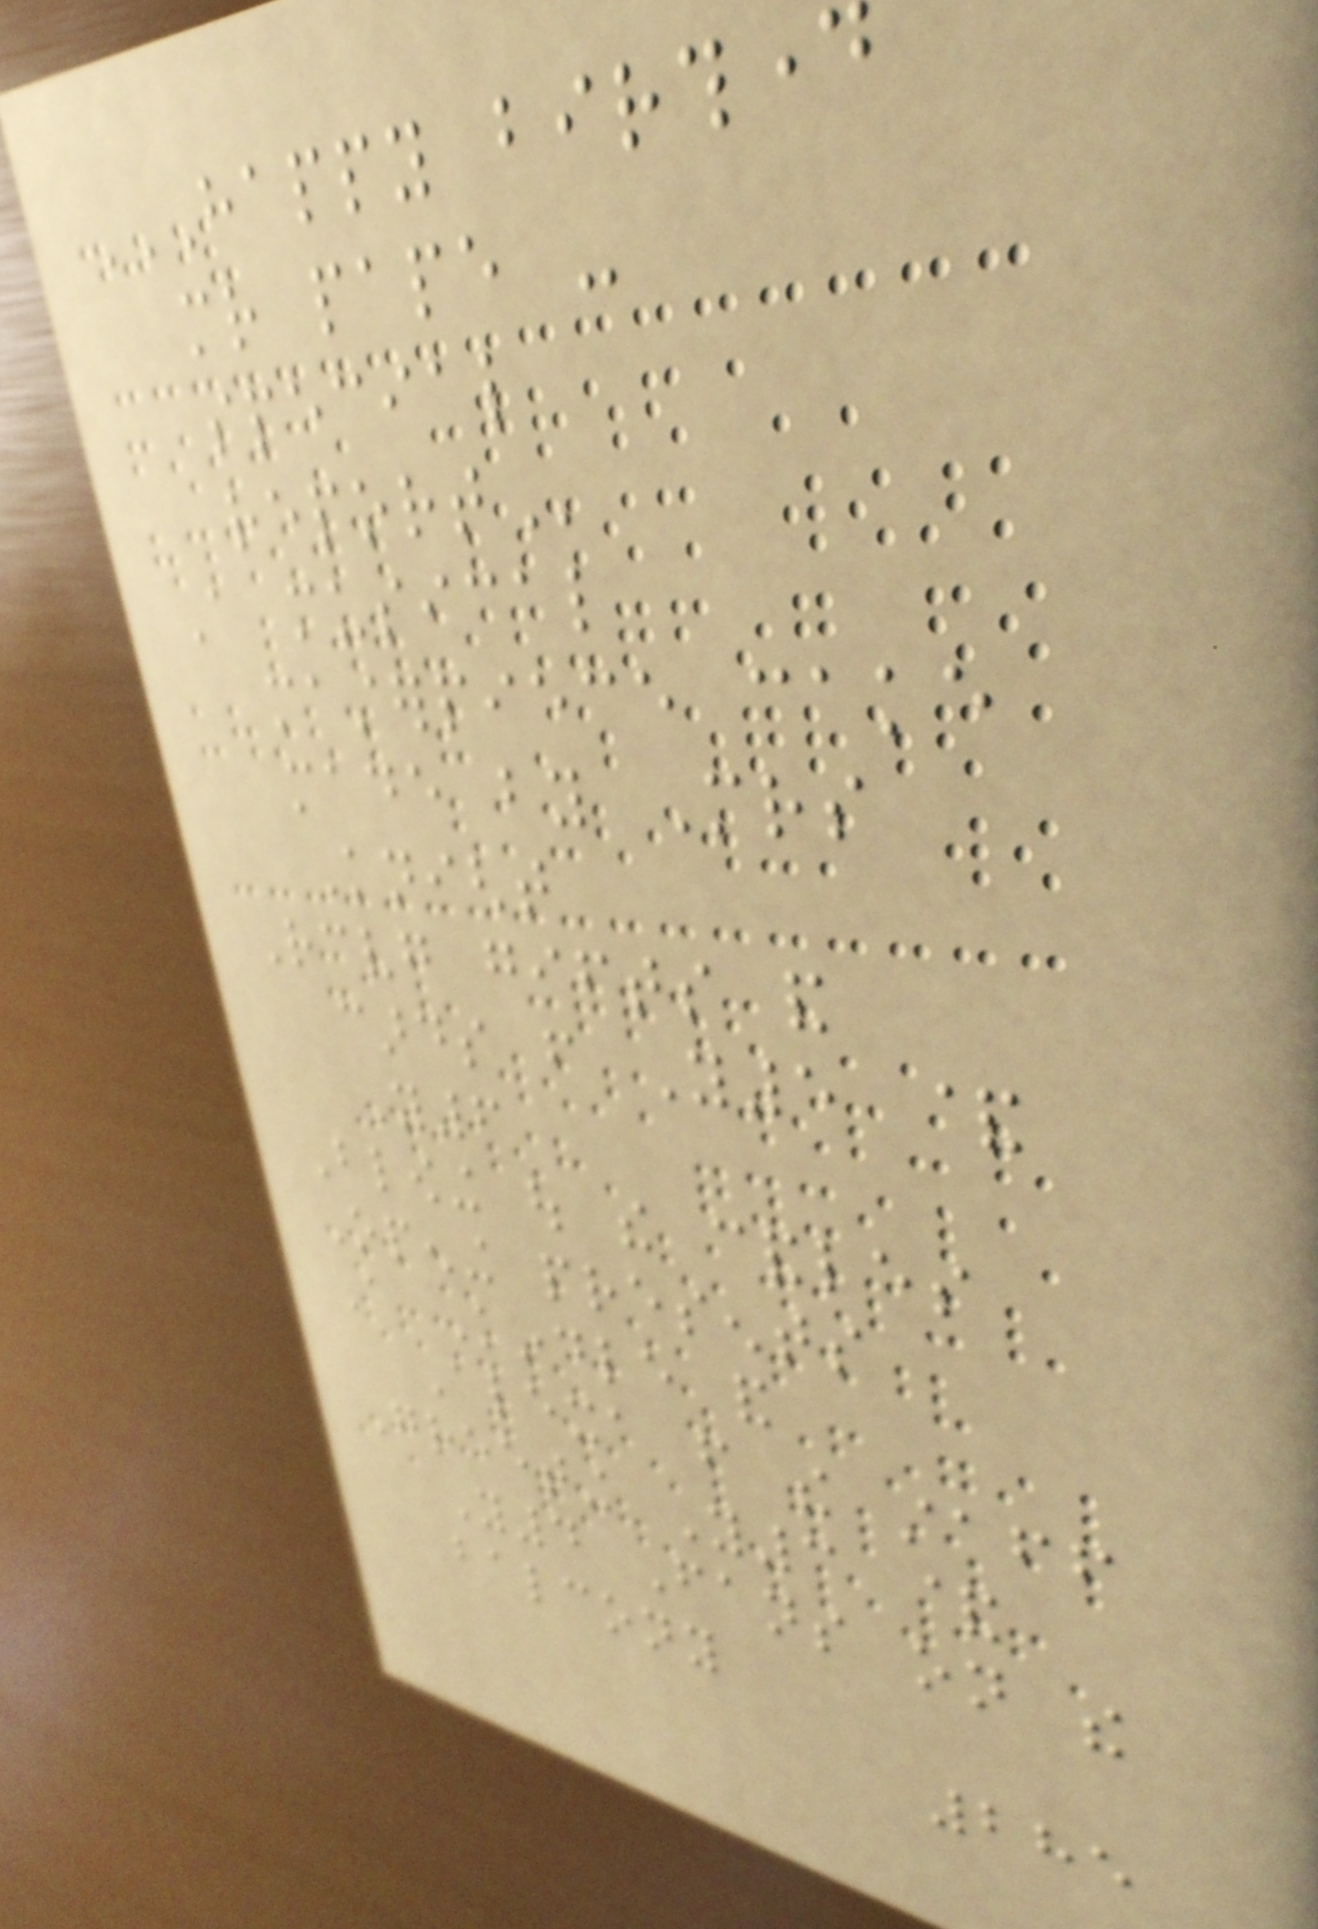HAPPY BIRTHDAY
MR PAPE -
SPECIAL
REPORT
A musical
masterpiece cake
made by Mrs
Knight
Receiving gifts and
cards from Y5 &
Y6
Blowing out the candles
Opening presents
A Kindle and
Alexa from the staff
Greeting Y3 &
Y4 Fans on the
balcony
285
